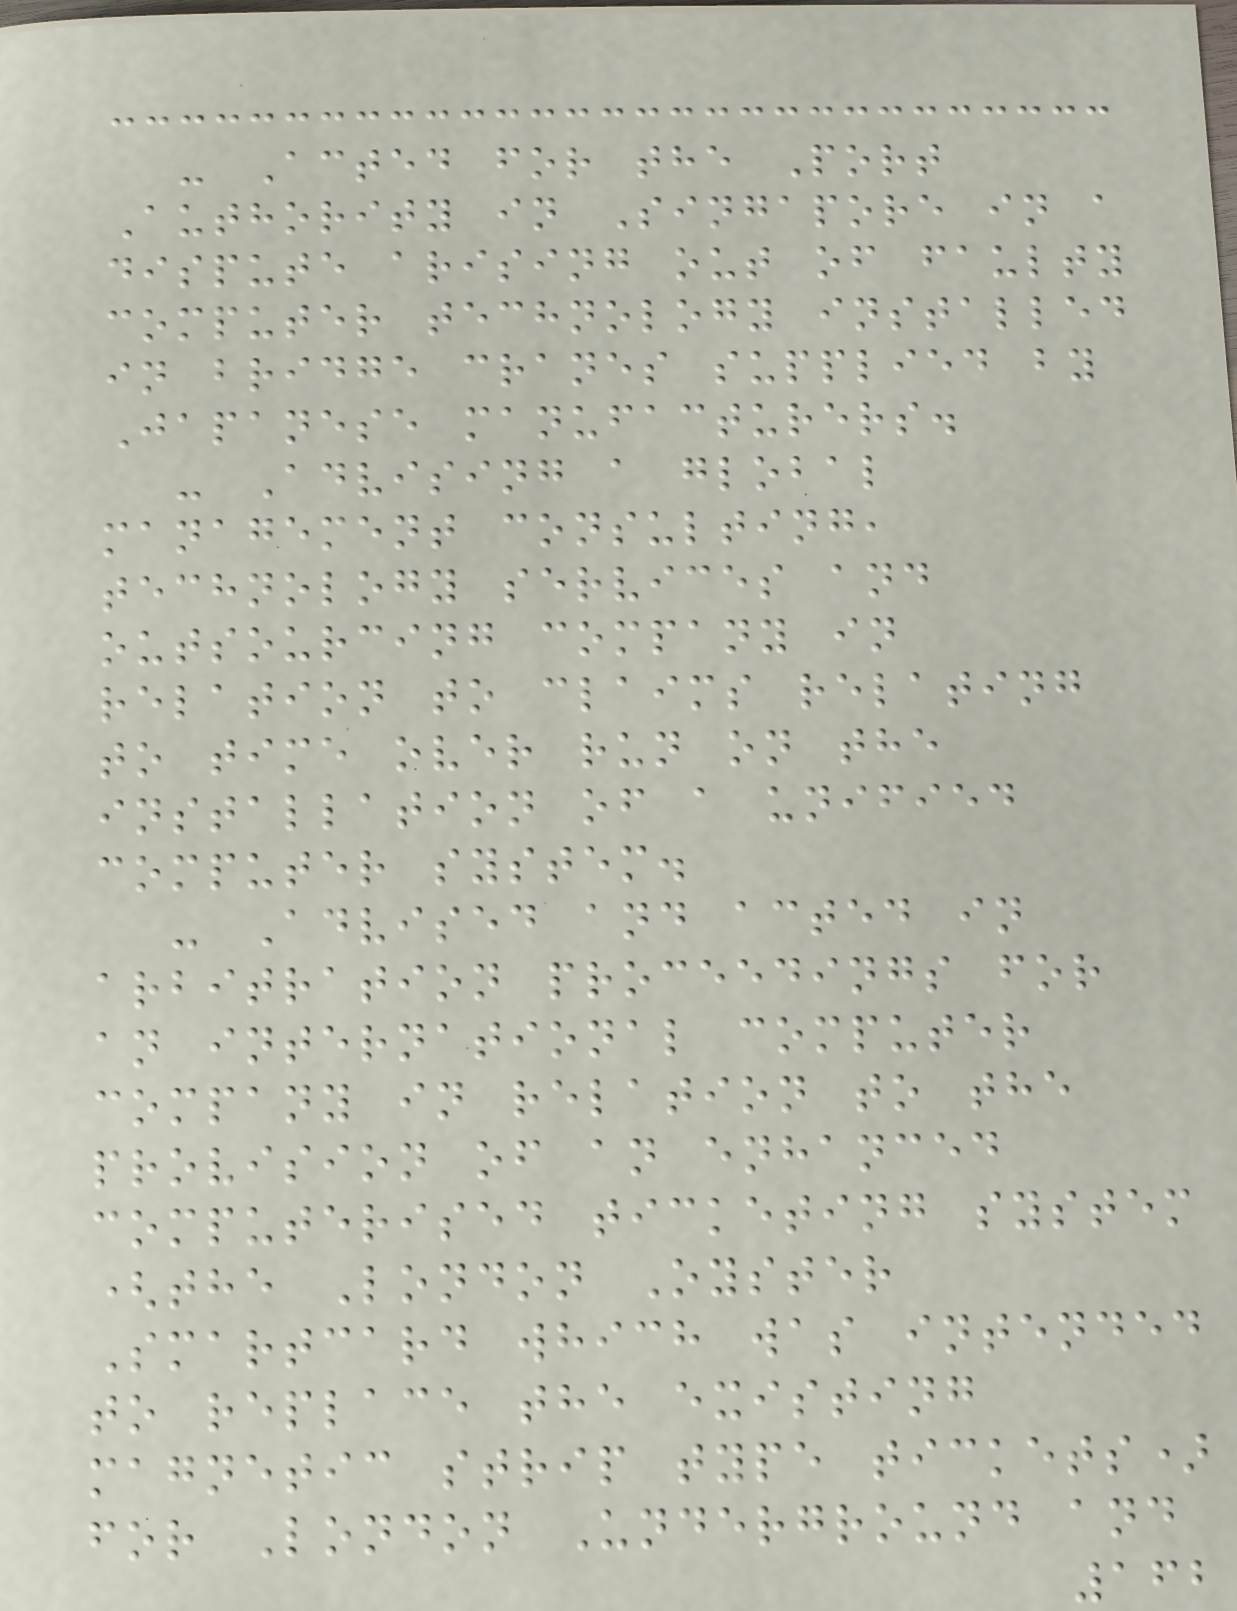- Acted for the Port
Authority in Singapore in a
dispute arising out of faulty
computer technology installed
in bridge cranes supplied by
Japanese manufacturers.
- Advising a global
management consulting,
technology services and
outsourcing company in
relation to claims relating
to time over run on the
installation of a unified
computer system.
- Advised and acted in
arbitration proceedings for
an international computer
company in relation to the
provision of an enhanced
computerised ticketing system
(the London Oyster
Smartcard which was intended
to replace the existing
magnetic strip type tickets)
for London Underground and
162
